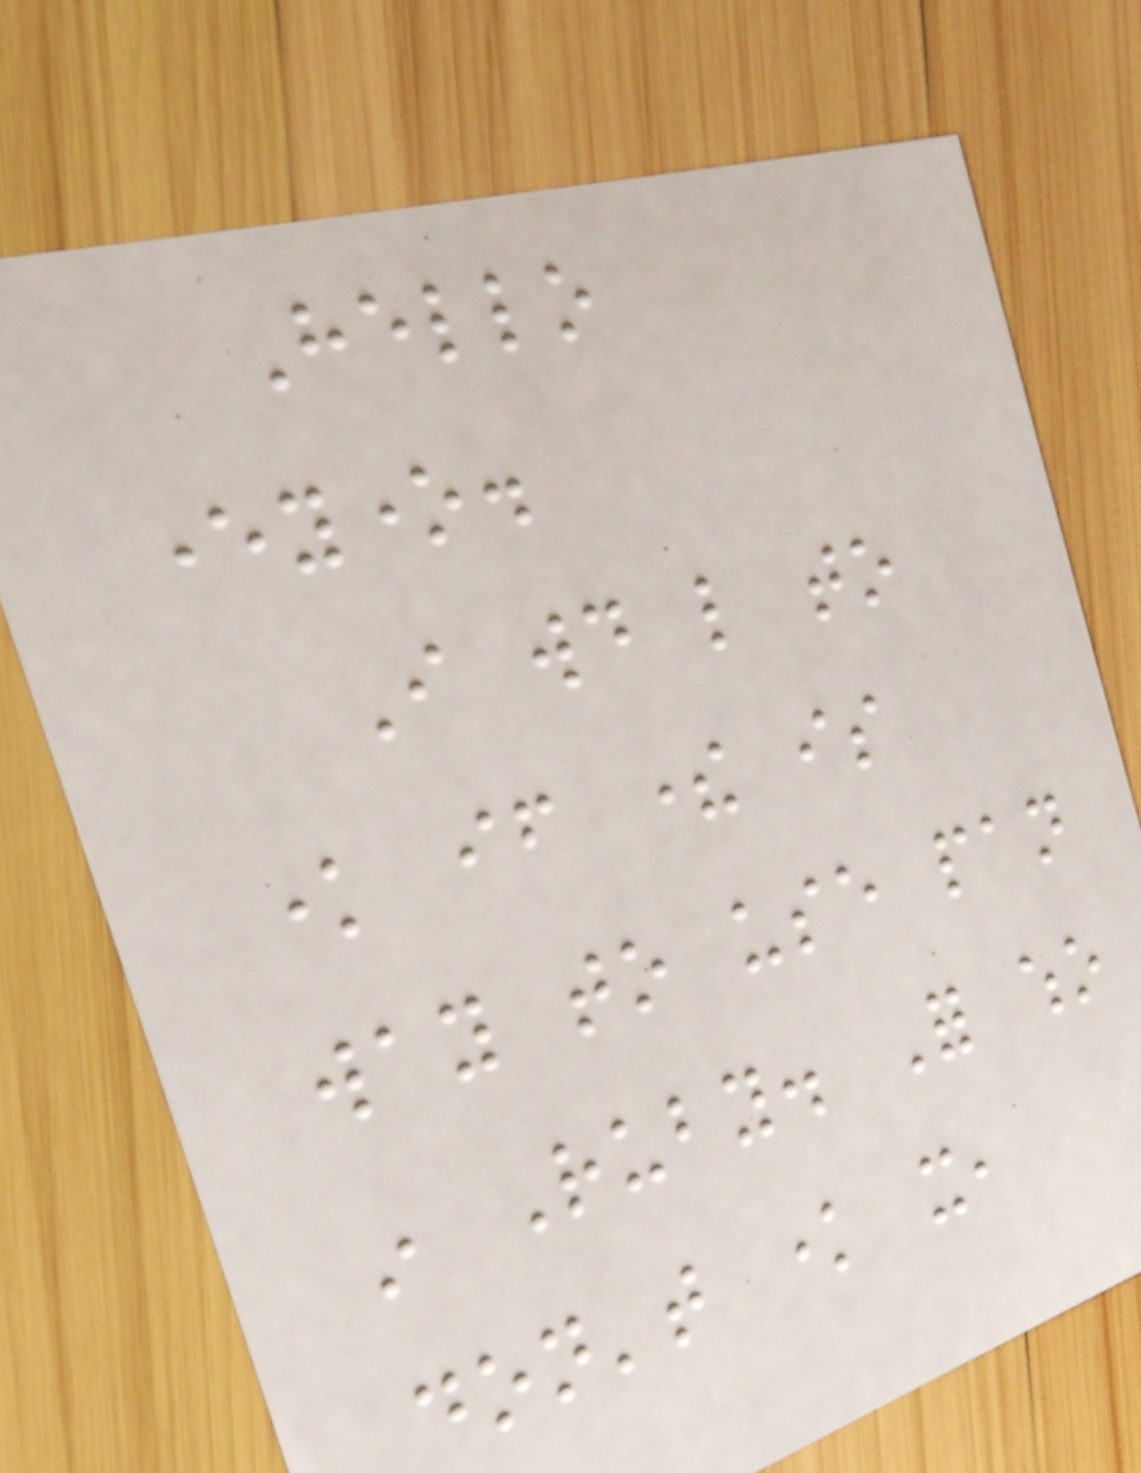Hello
everyone.
I would like to
know if there is
way to use pan
in Ruby. For who
don't know it,
